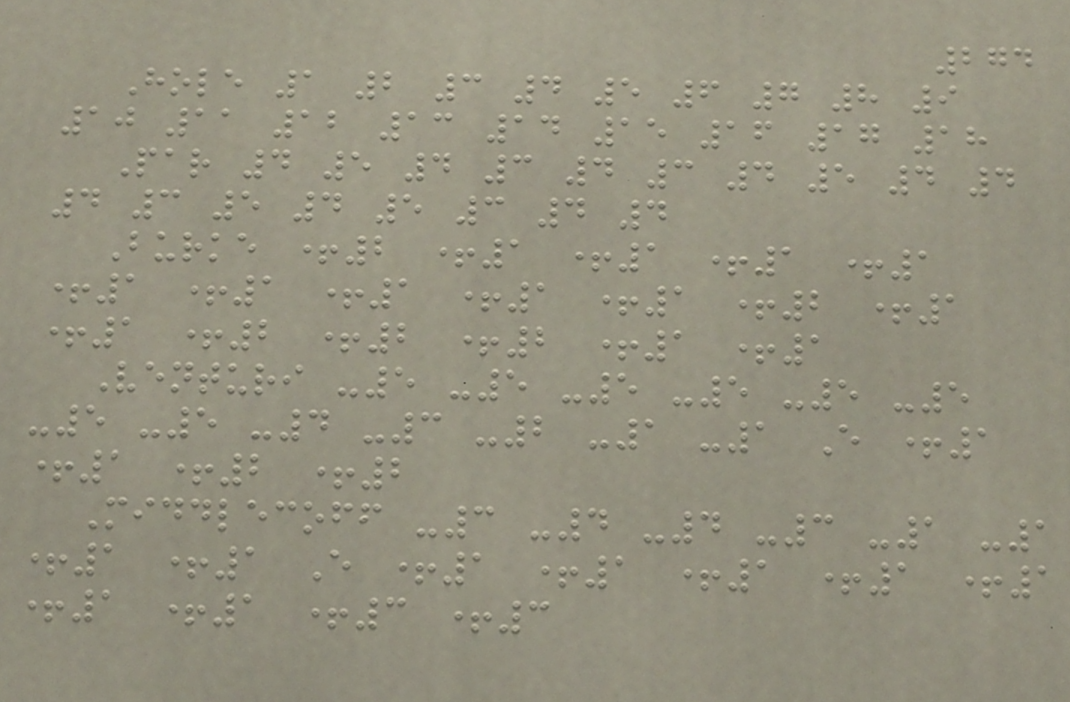274
Hole 1 2 3 4 5 6 7 8 9
10 11 12 13 14 15 16 17 18
Par 4 5 4 3 4 3 4 5 4 4
4 3 5 4 5 3 4 4
Burke +2 +1 +1 +1 +1
+1 +1 +1 +1 +1 +2 +1
+1 +2 +2 +2 +1 +1
Venturi -5 -5 -5 -5 -5 -5
-5 -5 -4 -3 -2 -1 -1 E +1
+1 +2 +2
Middlecoff -3 -4 -4 -3 -1 -1
+1 +1 E +1 +1 +1 +1 +1
+1 +1 +3 +3
